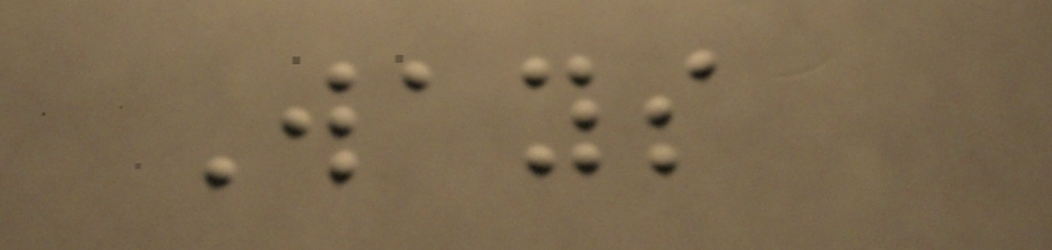Ways
